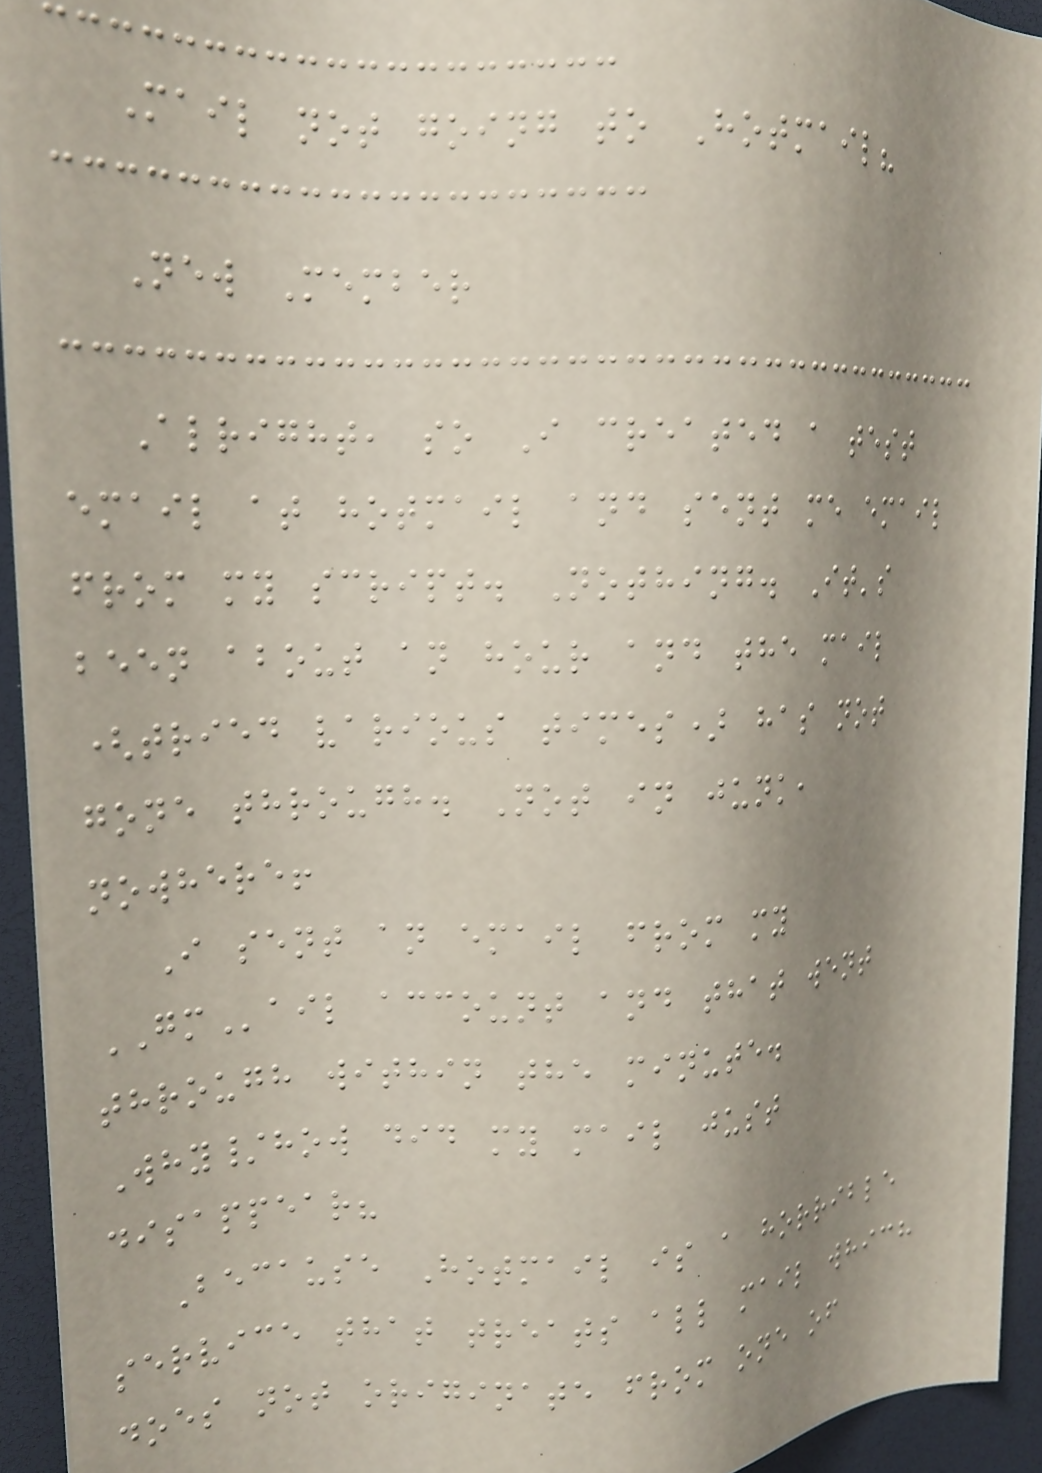Mail not going to Hotmail?
New Member
Alright, so I created a test
email at hotmail and sent me email
from my script. Nothing. It's
been about an hour and the mail
(tried various times) has not
gone through. Not in junk,
nowhere!
I sent an email from my
GMail account and that went
through within the minute.
Why/how did my mail just
disappear?
Because Hotmail is a horrible
service that treats all mail which
does not originate from one of
